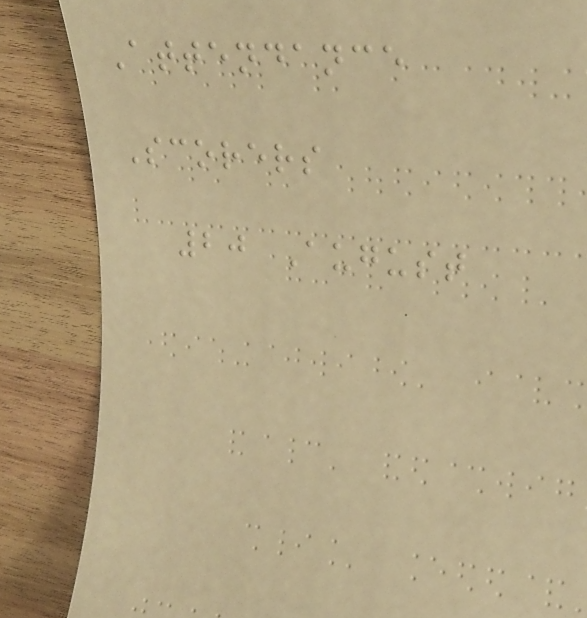Attendance
Scorers
20 August
